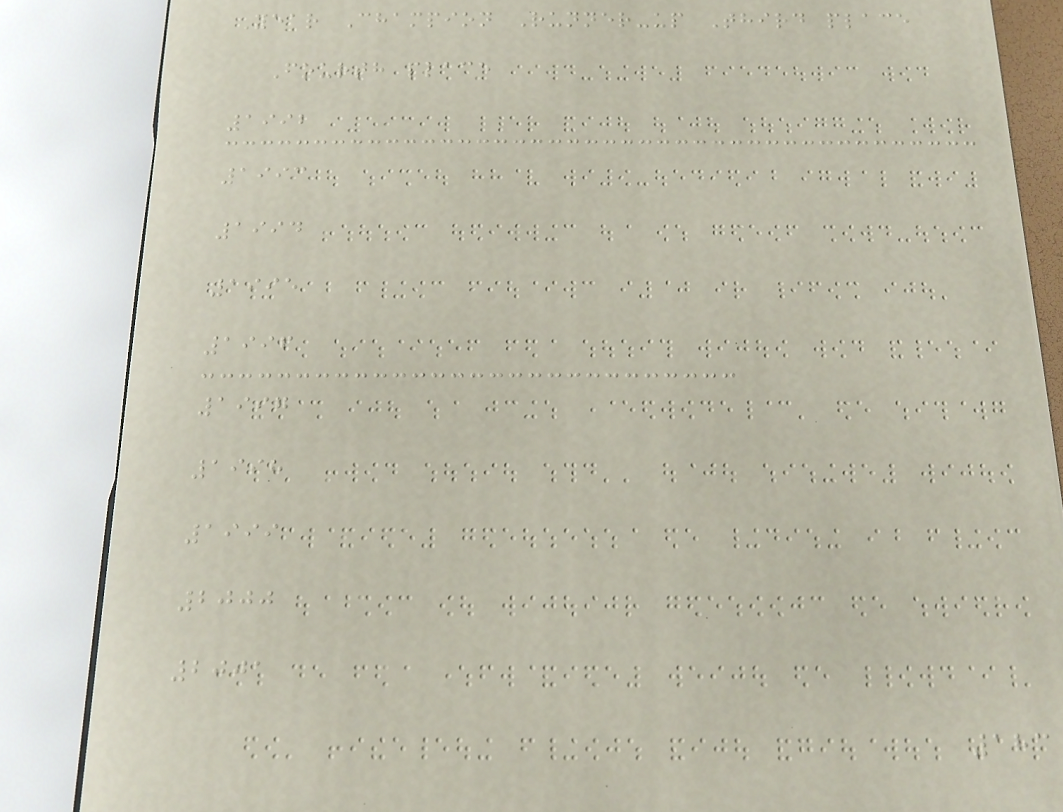Year Champion Runner-up Third place
Fourth place
1992
1993
1994
1995
1996
1997
1998
1999
2000
2001
183
